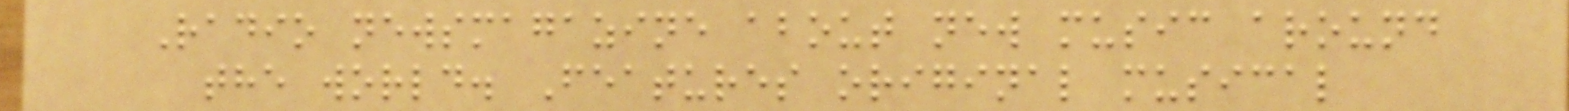Radio newsmagazine about new music around
the world. Features original musical
